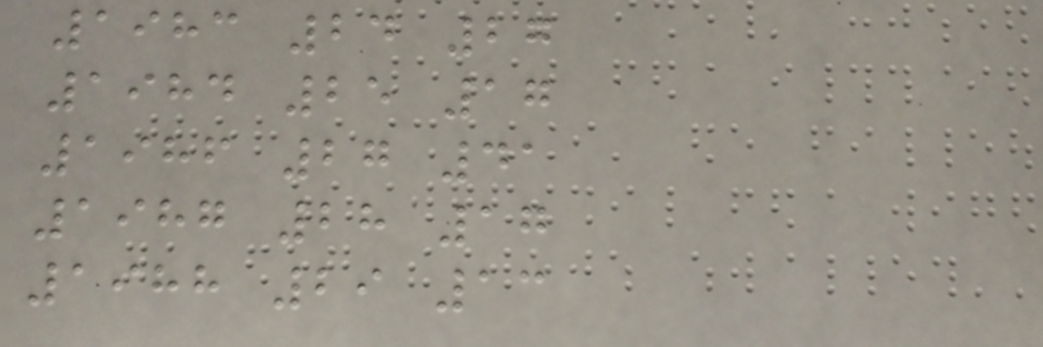1983 24 27
1984 25 17
1986 27 41
1987 28 17
1988 29 13
